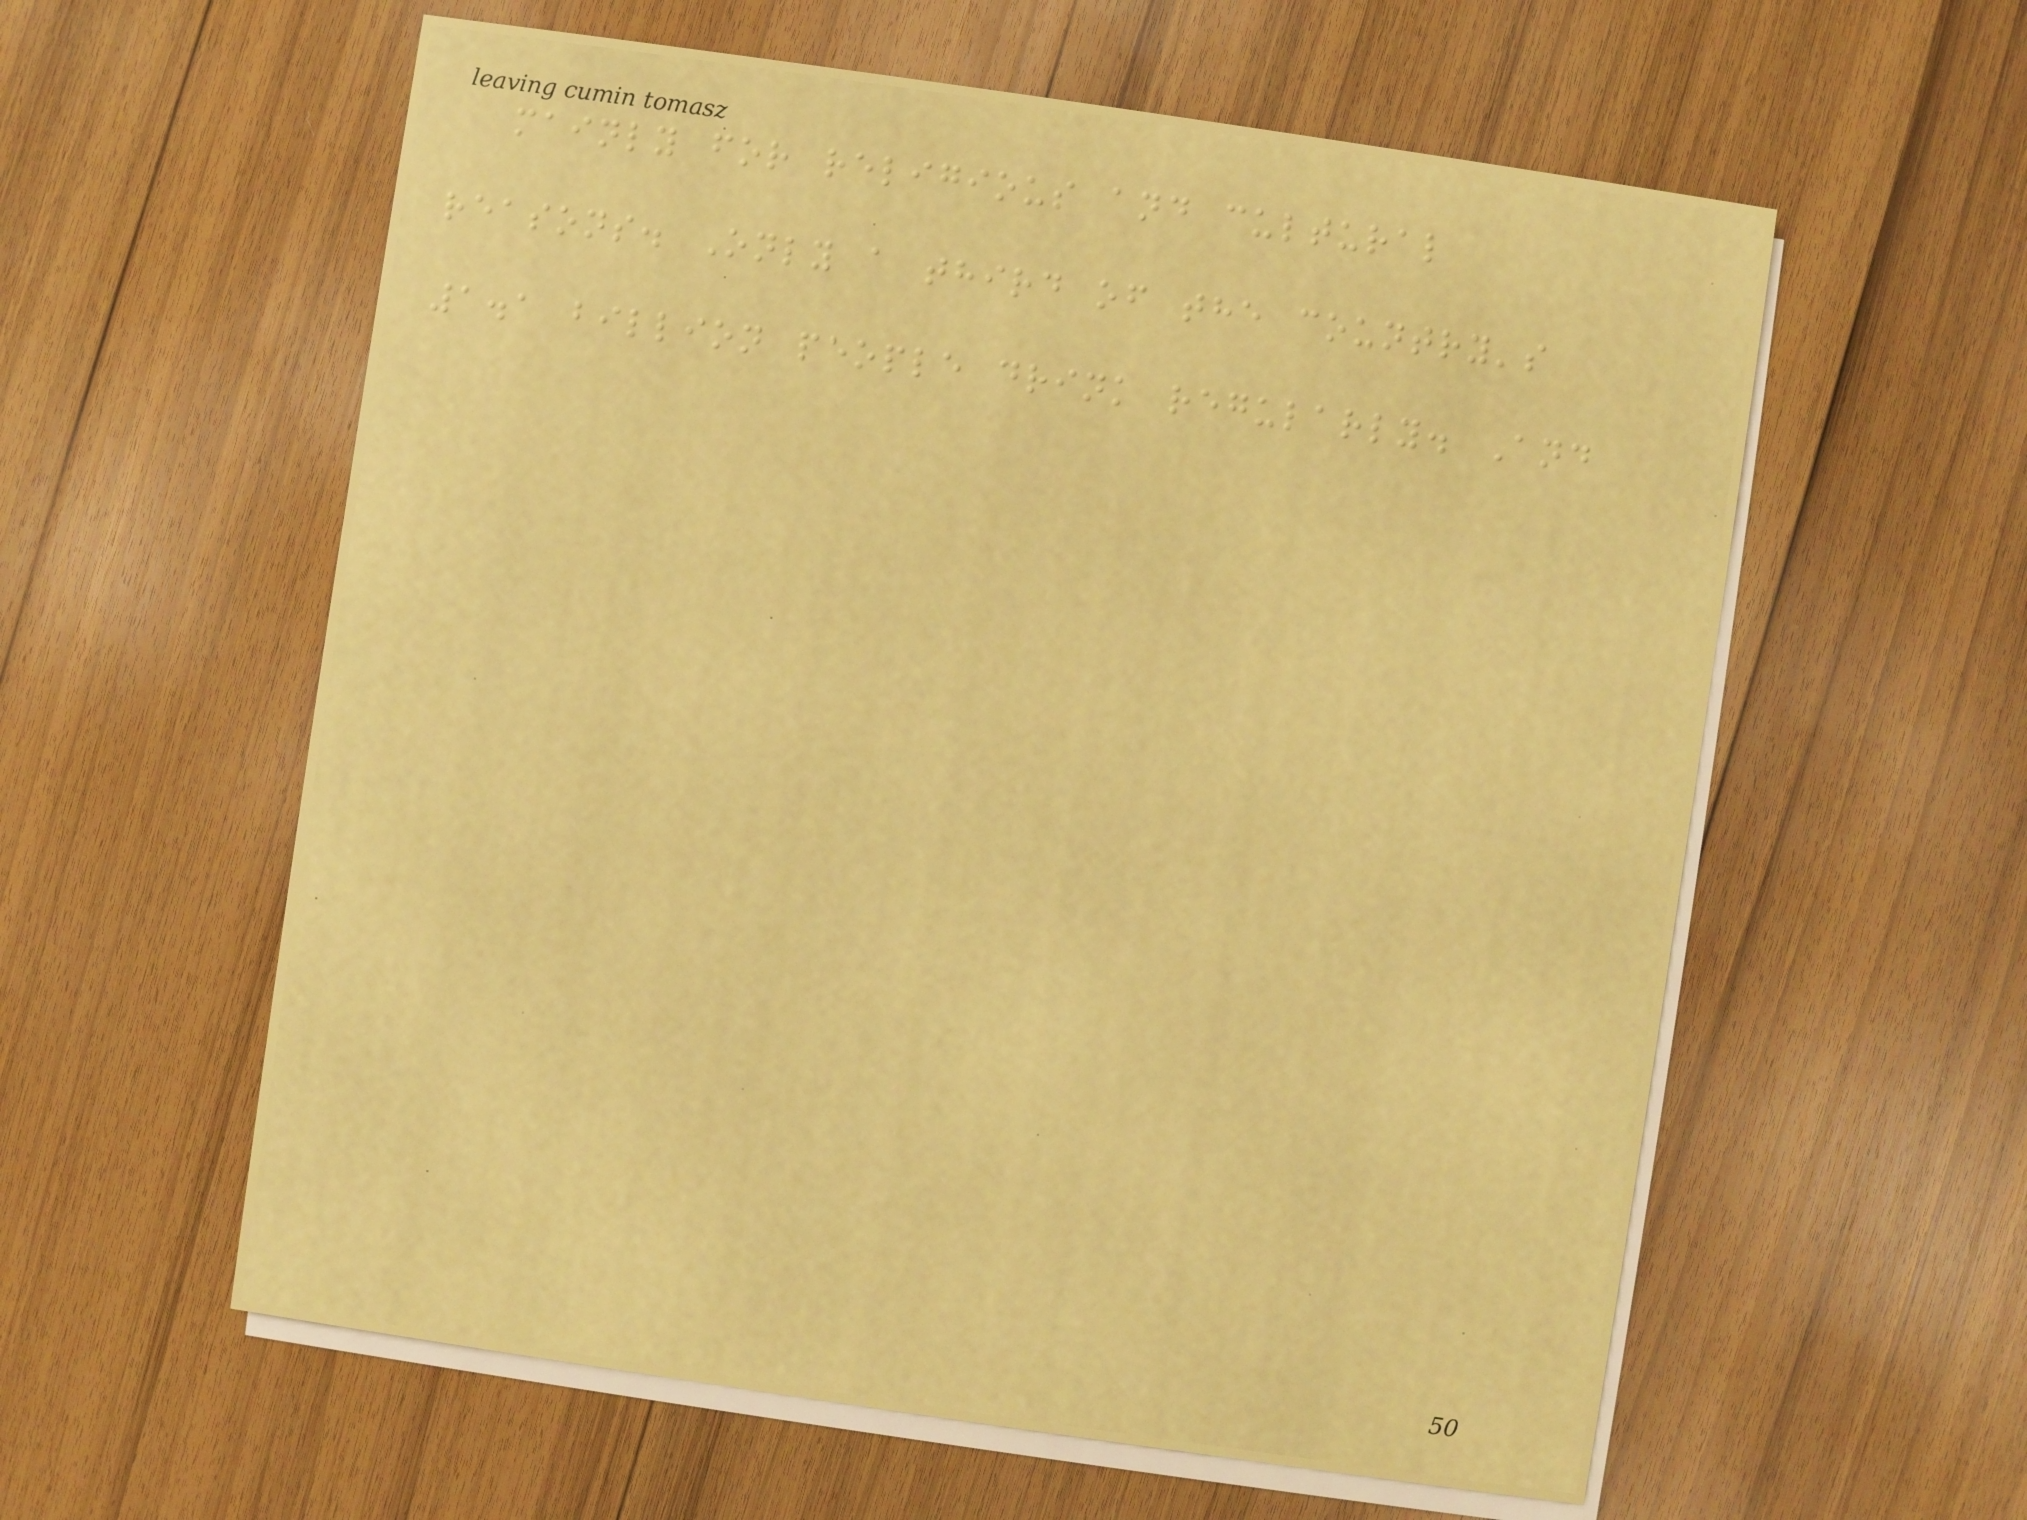mainly for religious and cultural
reasons. Only a third of the country's
1.1 billion people drink regularly. And
